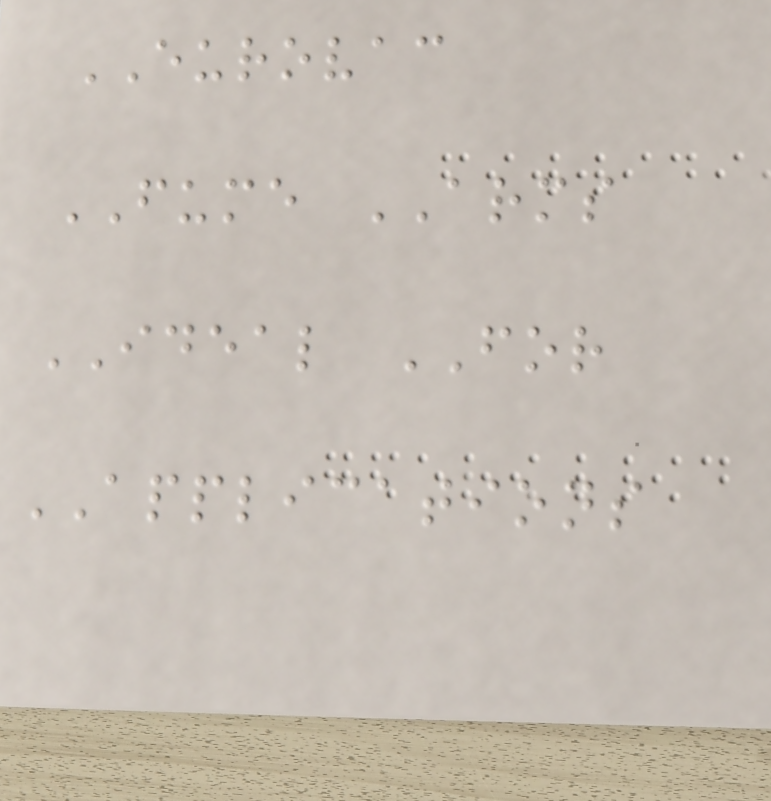EUROVAC
FUME ARMS
IDEAL FOR
APPLICATIONS
